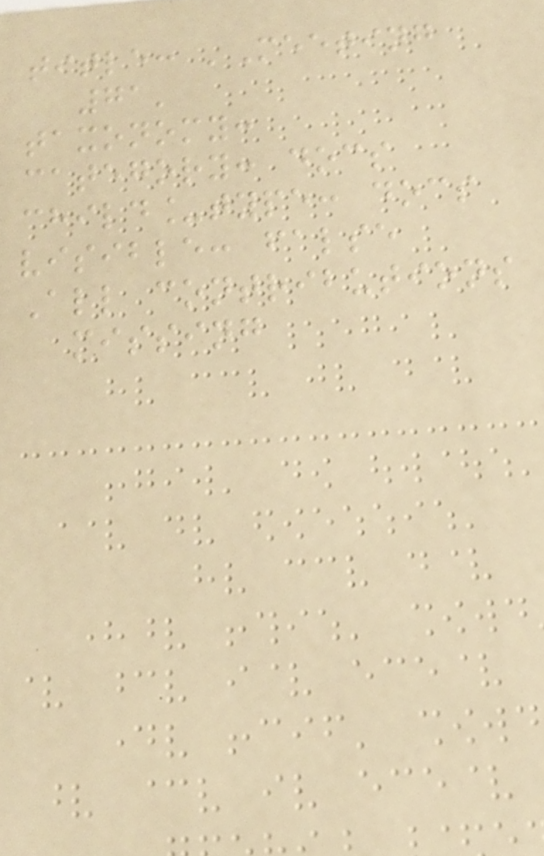title: 'Meeting
71'
taxonomy:
category: docs
child_type: docs
visible: false
All contributions
missing
